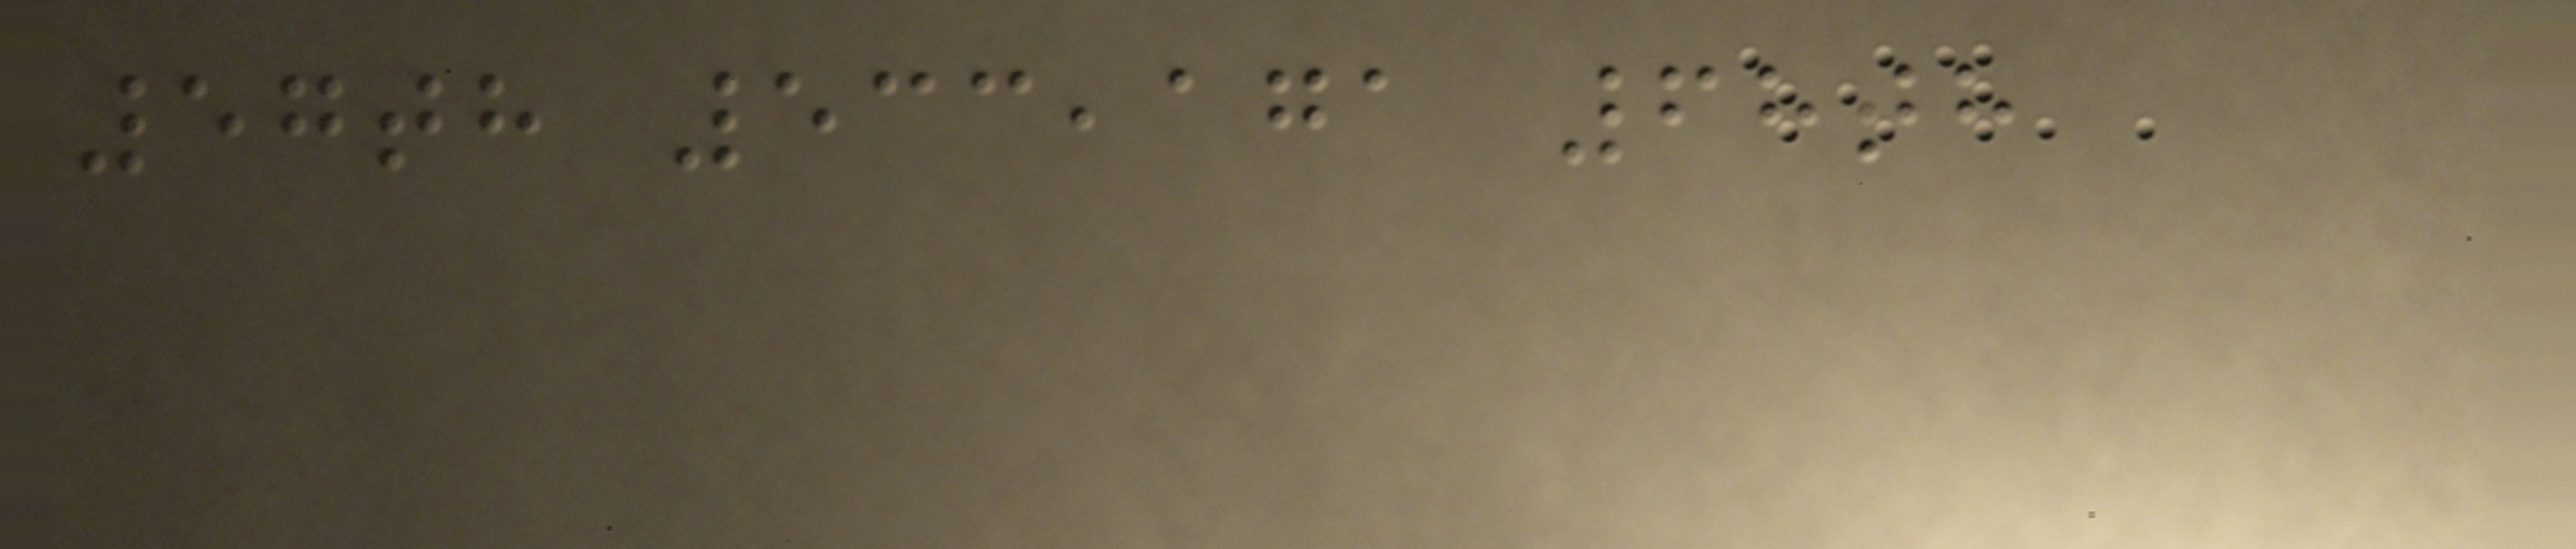57th 533,171 68th
